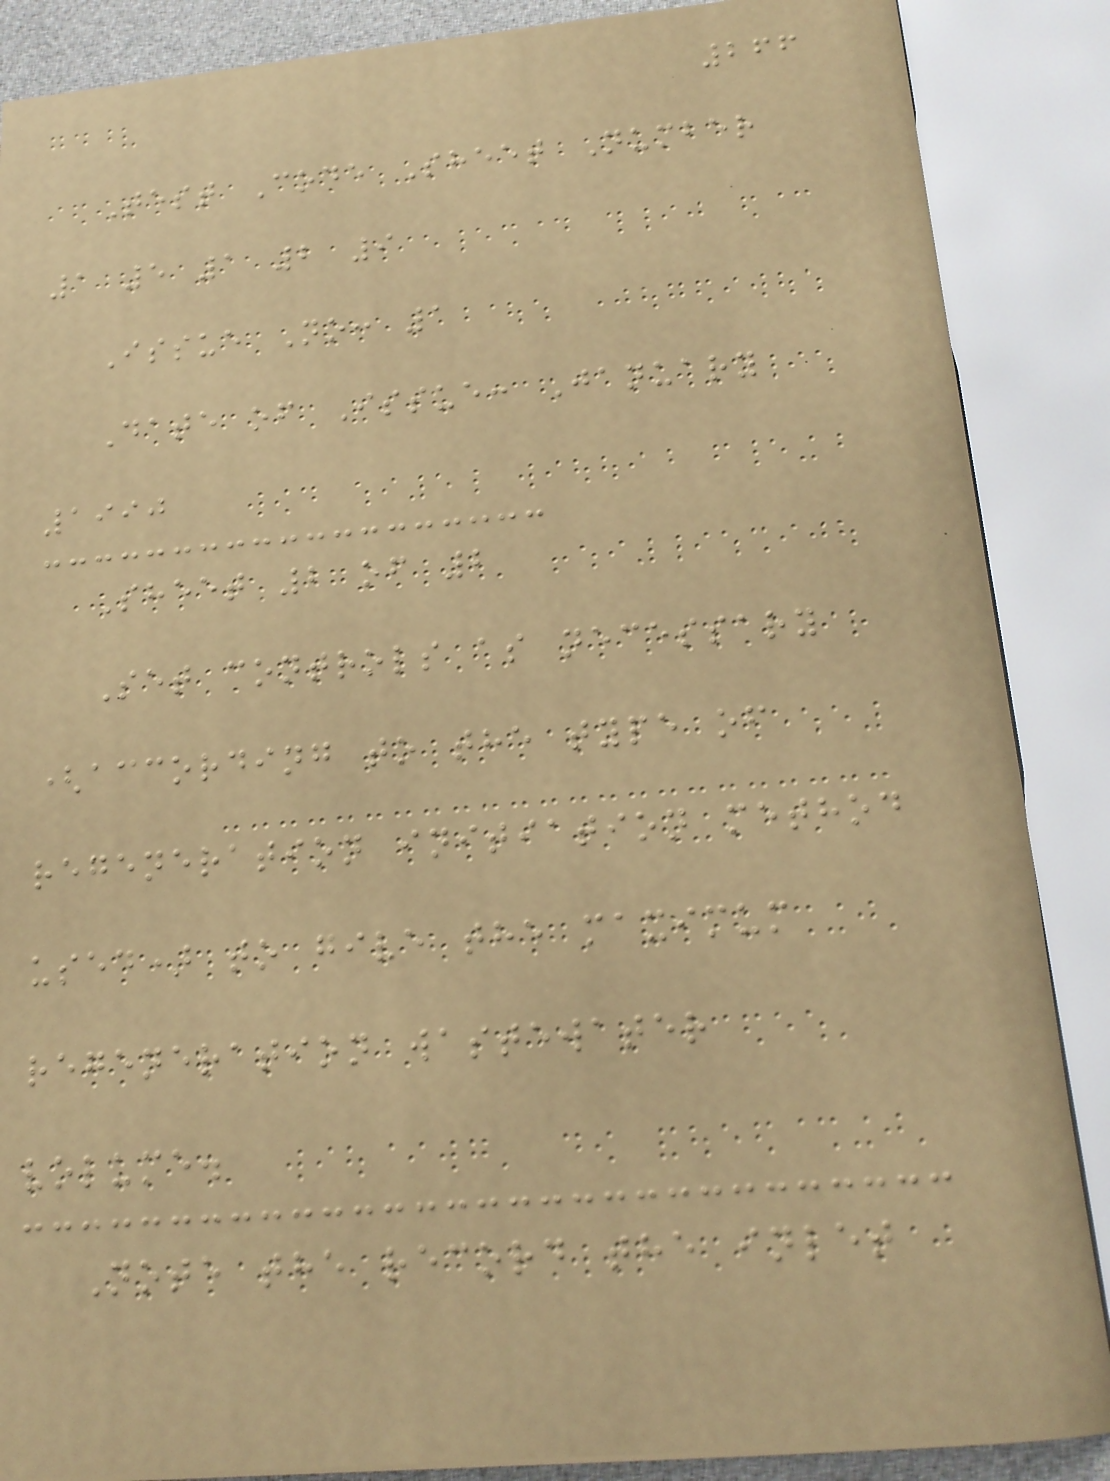266
Test Code Sheet Number
1 5 1 2 9
Issue No: 1
Date of Issue: January
1990
Sheet 2 of 2
Set controls as necessary
(according to the type of
regeneration initiation method
used) to give the maximum
regeneration wastewater
volume.
Note the record the inlet
